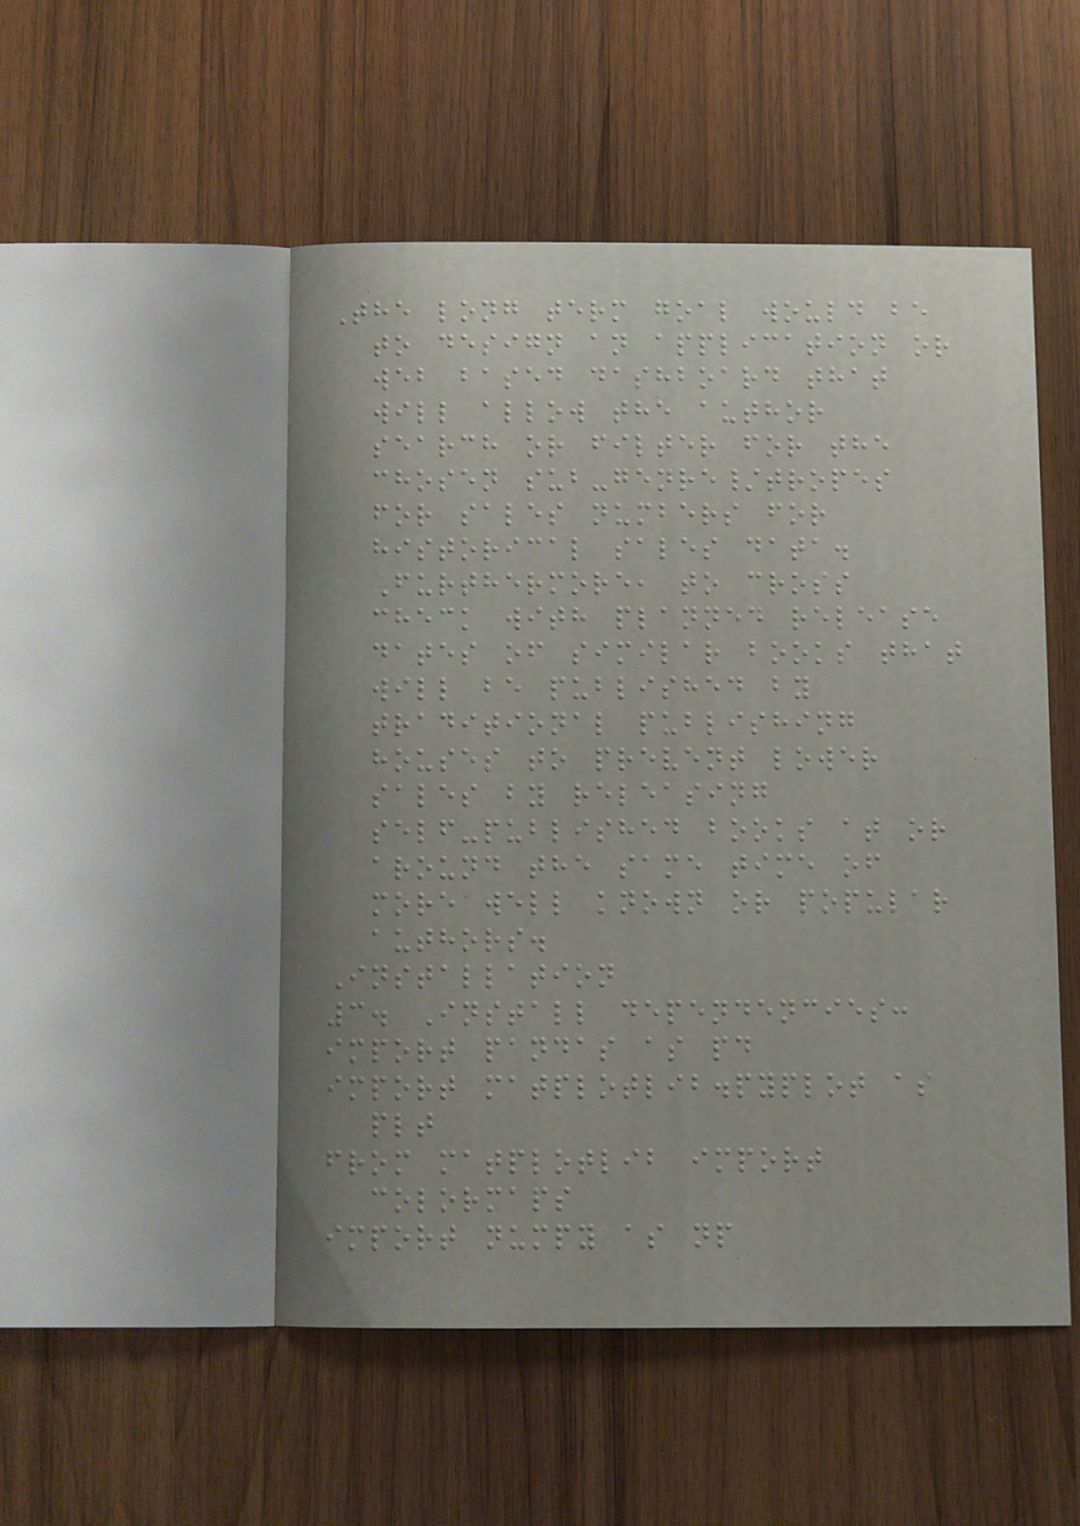The long term goal would be
to design an application or
web based dashboard that
will allow the author
search or filter for the
chosen sub-genre/tropes
for sales numbers for
historical sales data.
Furthermore, to cross
check with planned release
dates of similar books that
will be published by
traditional publishing
houses to prevent lower
sales by releasing
self-published books at or
around the same time of
more well known or popular
authors.
Installation
3. Install dependencies:
import pandas as pd
import matplotlib.pyplot as
plt
from matplotlib import
colormaps
import numpy as np
